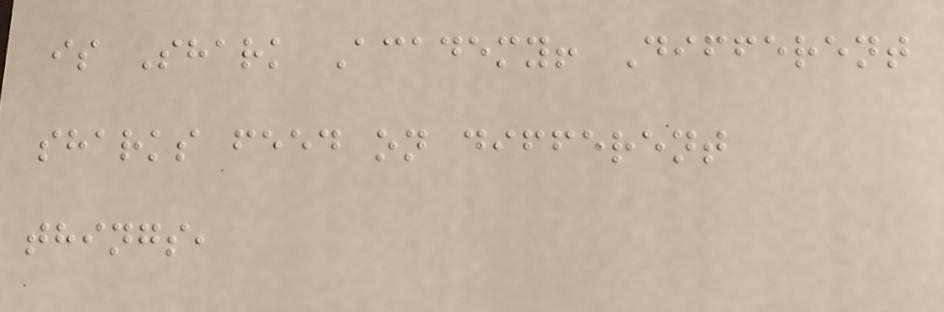is Shark Academy! Different
sharks feed on different
things,
